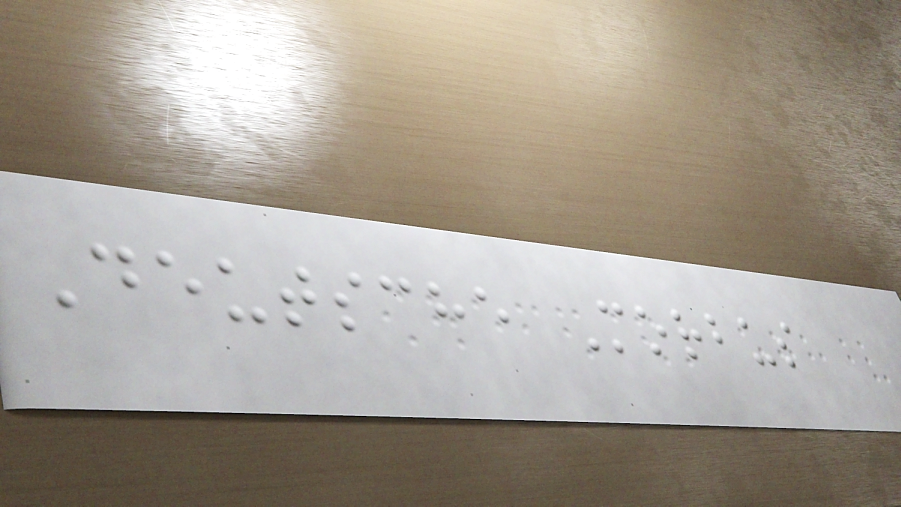Deutsche Morbus
